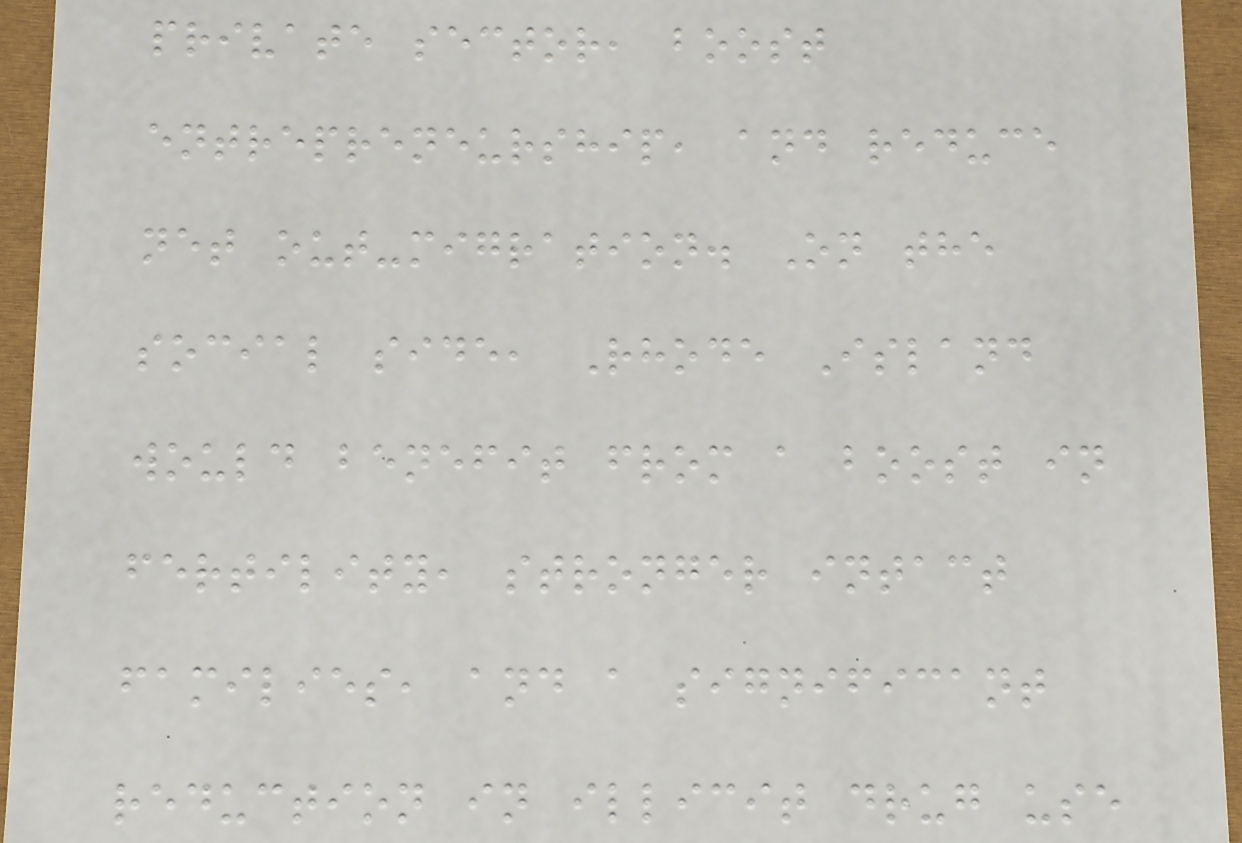private sector, boost
entrepreneurship, and reduce
net out-migration. On the
social side, Rhode Island
would benefit from a boost in
fertility, stronger intact
families, and a significant
reduction in illicit drug use
